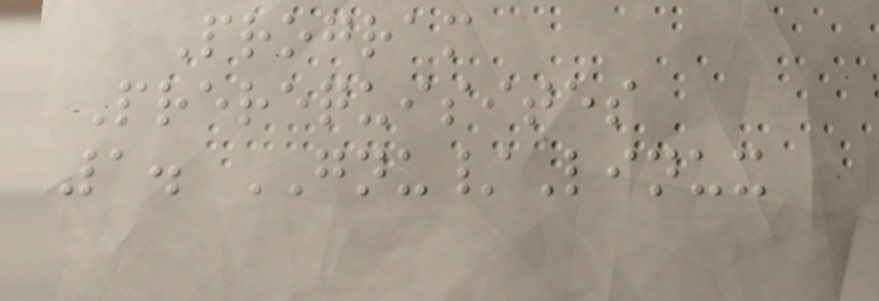Program
Prerequisites
1. GNU/Linux
